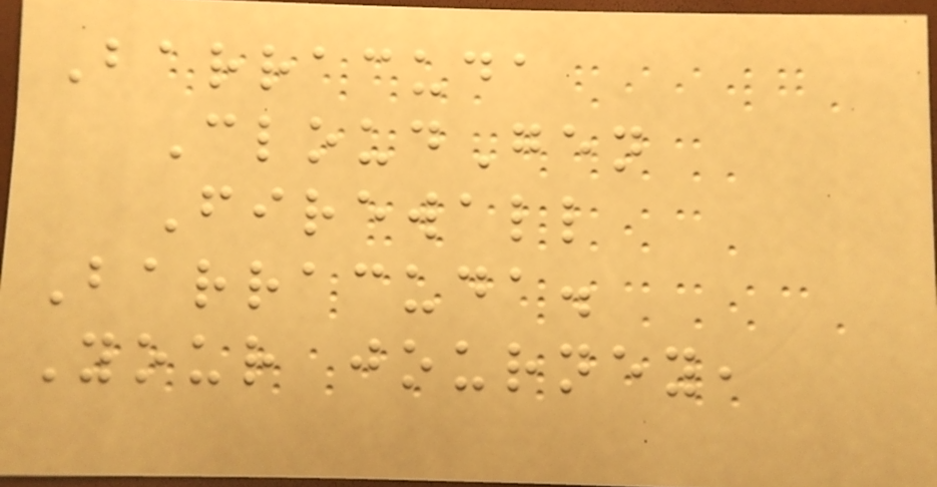Barracuda
CloudGen
Firewall
Barracuda.
Your journey,
